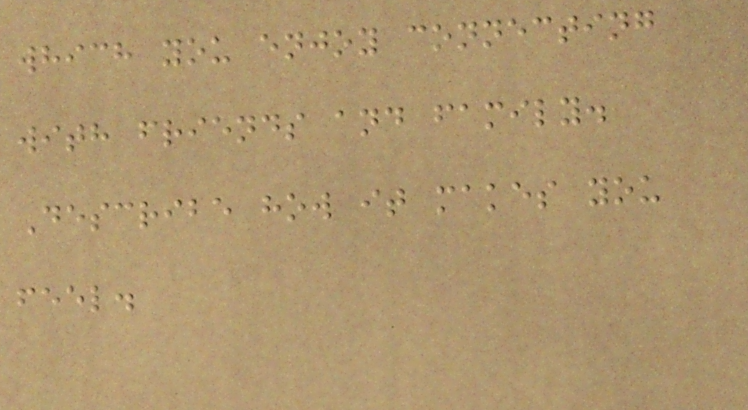which you enjoy connecting
with friends and family.
Describe how it makes you
feel.
